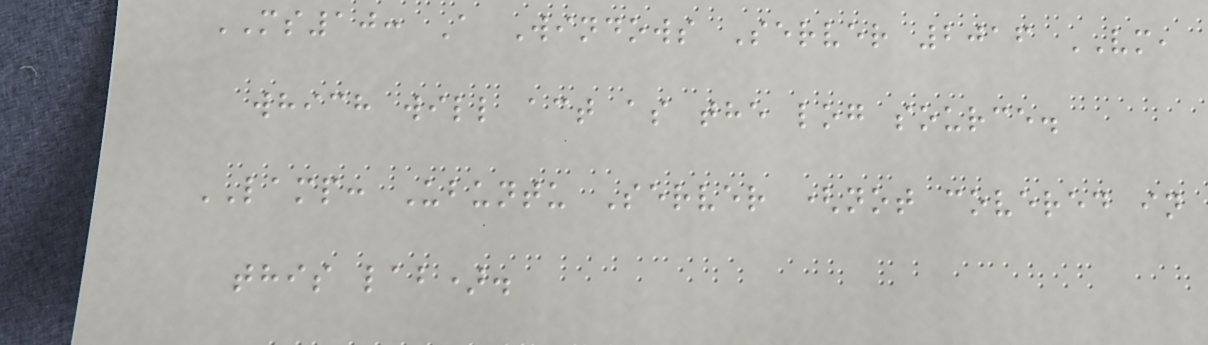MS10: A Windows Server 2016 VM,
which will act as the log source.
LAMP: Ubuntu Server (not covered in
this lab).
